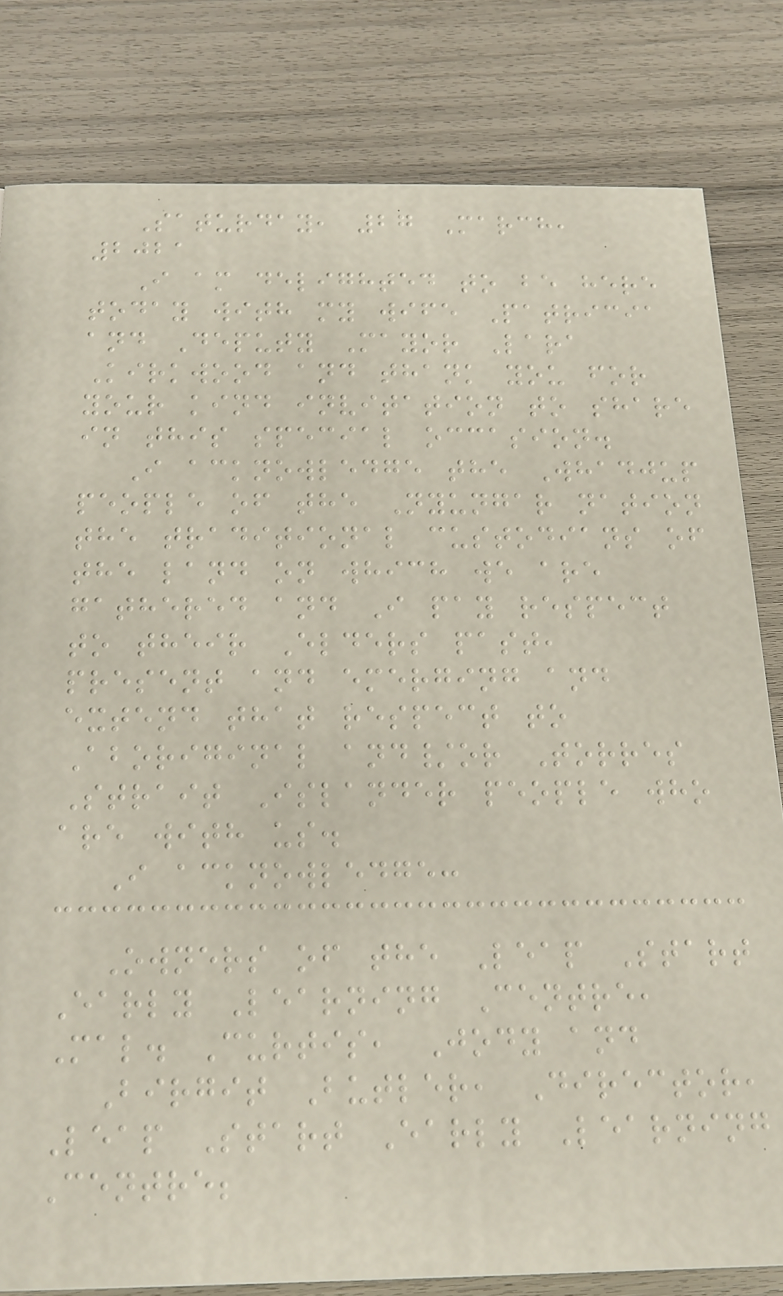Saturday, 27 March,
2021
I am delighted to be here
today with my wife Patricia
and Deputy Mayor Lara
Kirkwood and thank you for
your kind invitation to share
in this special occasion.
I acknowledge the Whadjup
people of the Nyungar nation
the traditional custodians of
the land on which we are
gathered and I pay respect
to their Elders past,
present and emerging and
extend that respect to
Aboriginal and/or Torres
Strait Islander people who
are with us.
I acknowledge:
Owners of the Leap Start
Early Learning Centre,
Mal. Curtis, Jody and
Birgit Butler, Director,
Leap Start Early Learning
Centre;
